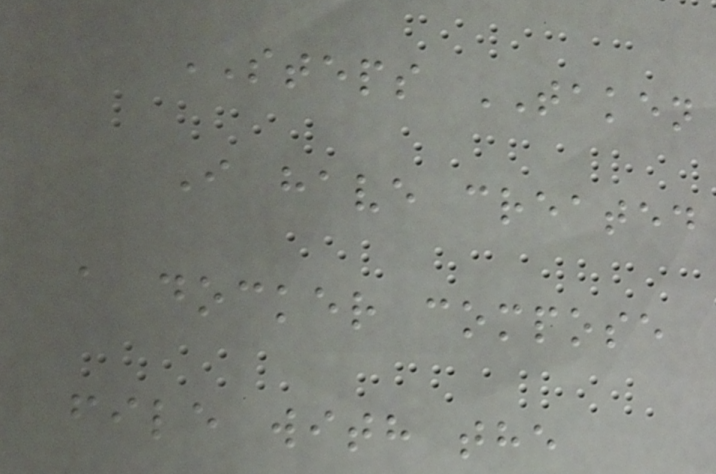STEPS TAKEN
I have created
a docker compose
file with the
